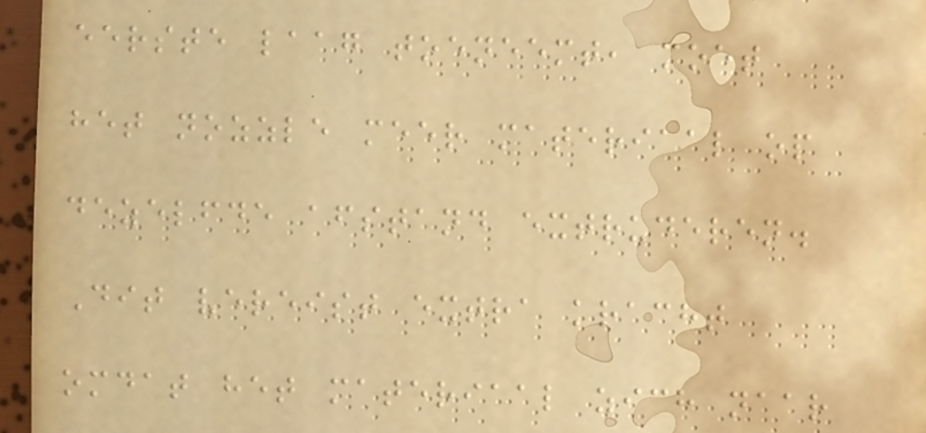eerste laag toeneemt, moet
het nozzle meer materiaal op
dezelfde afstand extruderen.
Dit vereist extra kracht
omdat het materiaal zich naar
